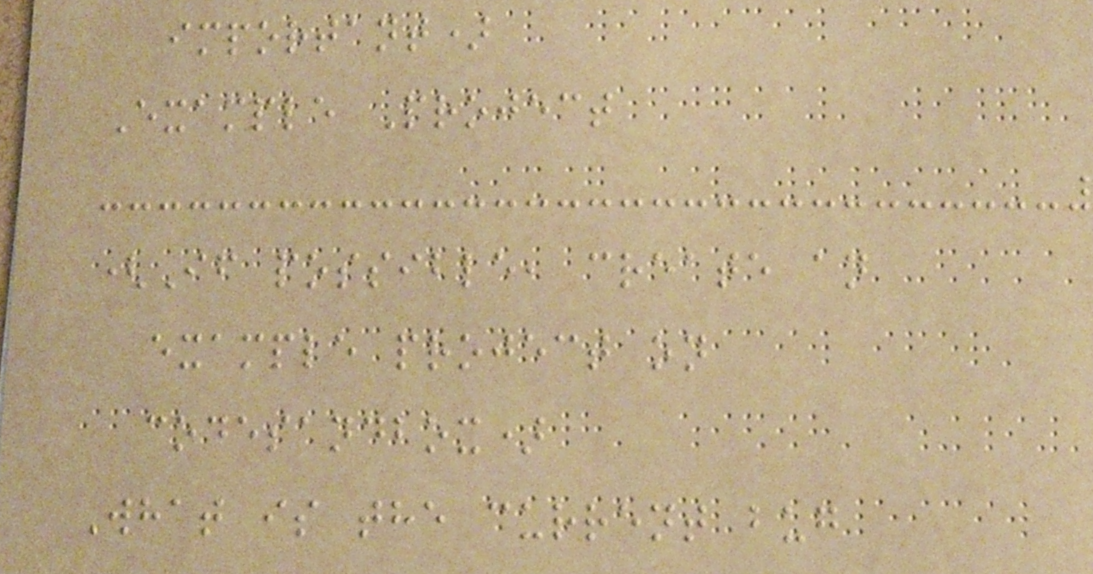important)
Example Project
(If possible, create an
example project on
codesandbox)
What is the current bug
